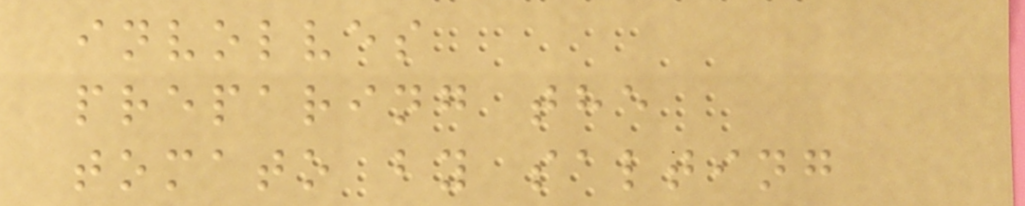involves
preparing the
tomato by salting
